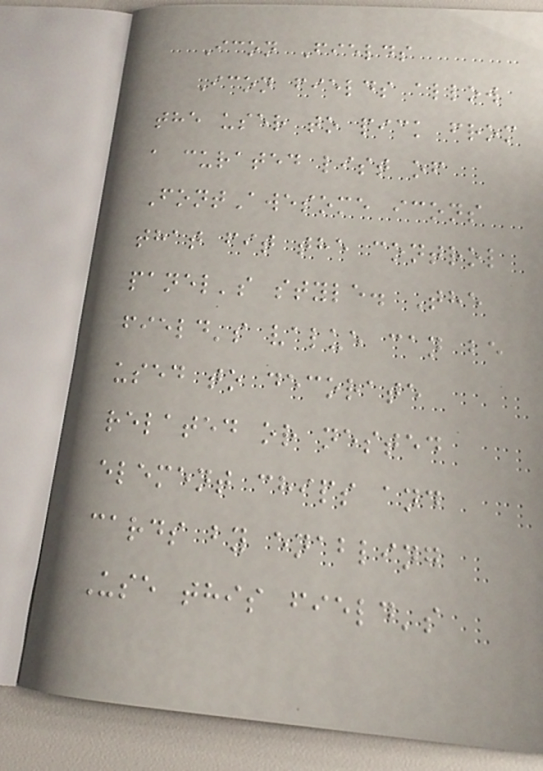Icon Fields
Icon fields allow
the user to pick from
a curated list of
FontAwesome icons
that fit the control
panel's style. The
field's value can be
used to decorate
related or nested
element chips and
cards by enabling
Use this field's
